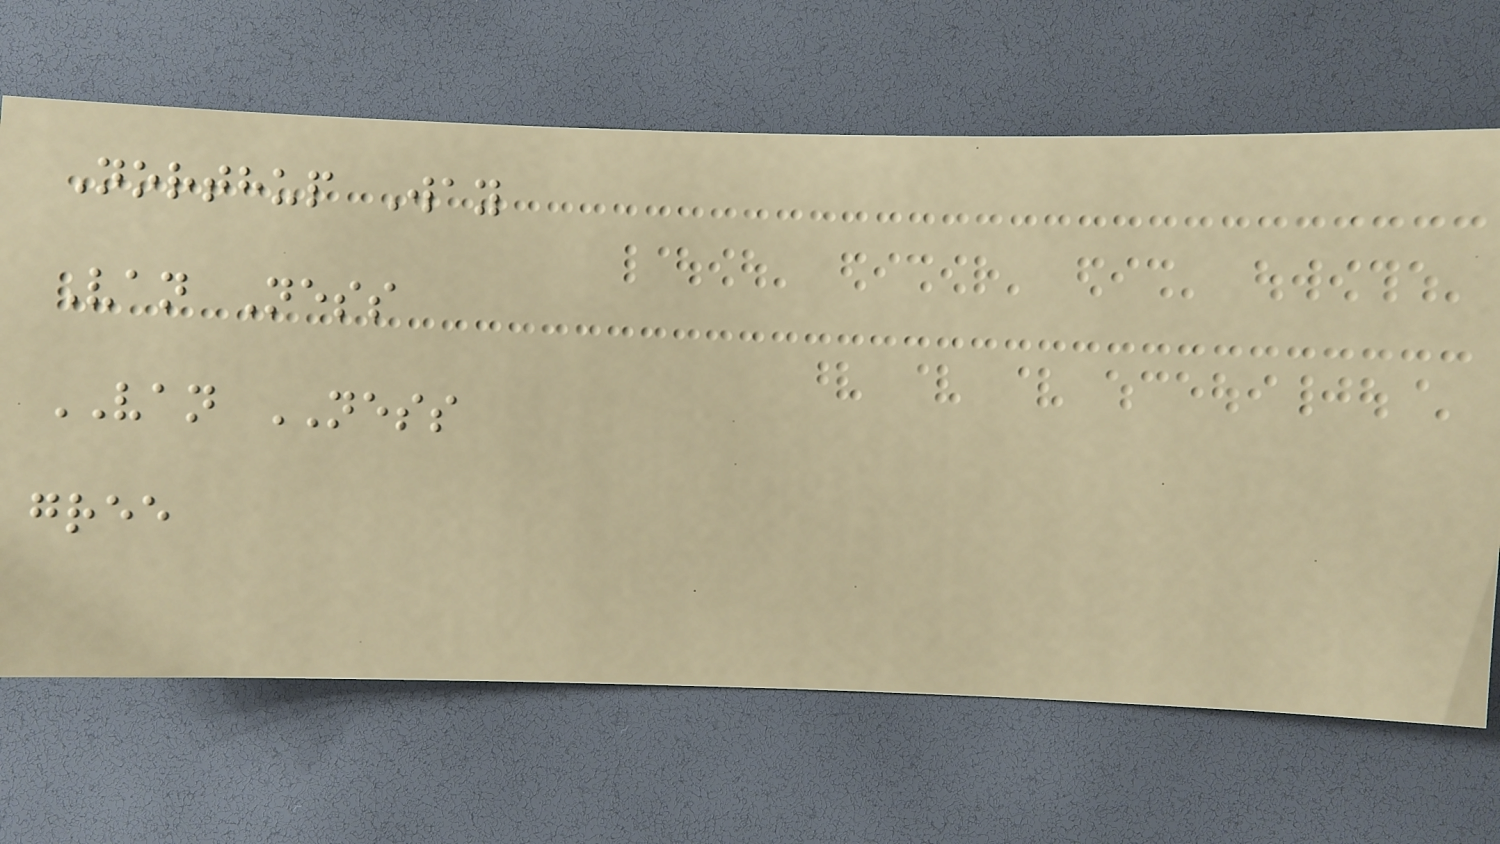Northup Way
Van Ness
VAN NESS
gree
